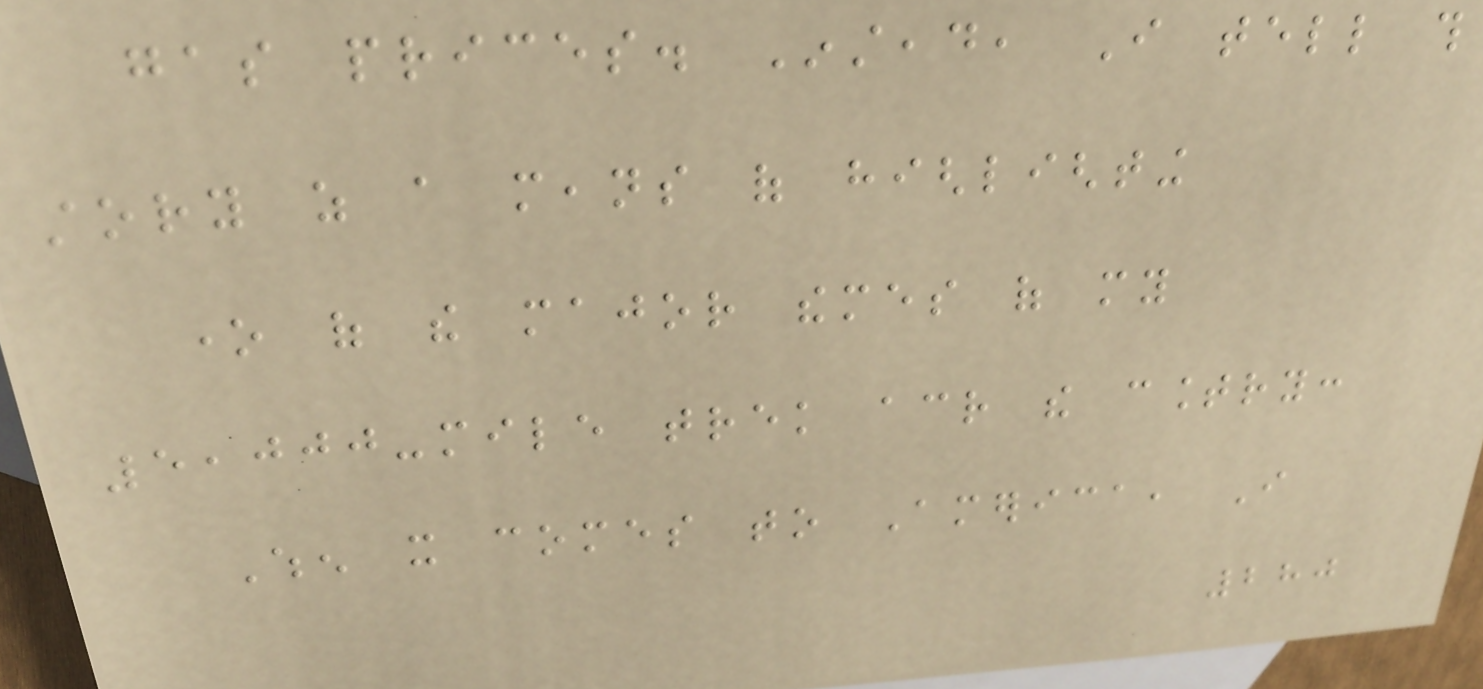gas prices. Instead, I tell this
story as a means of highlighting
one of the major themes of my
5,000-mile trek across the country:
When it comes to America, I
280
